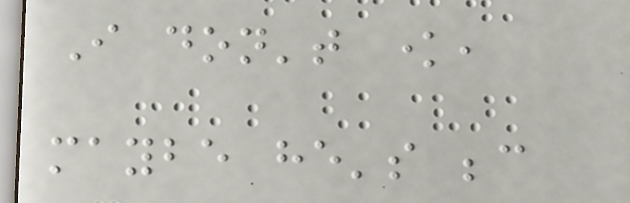I don't know,
maybe he's because
